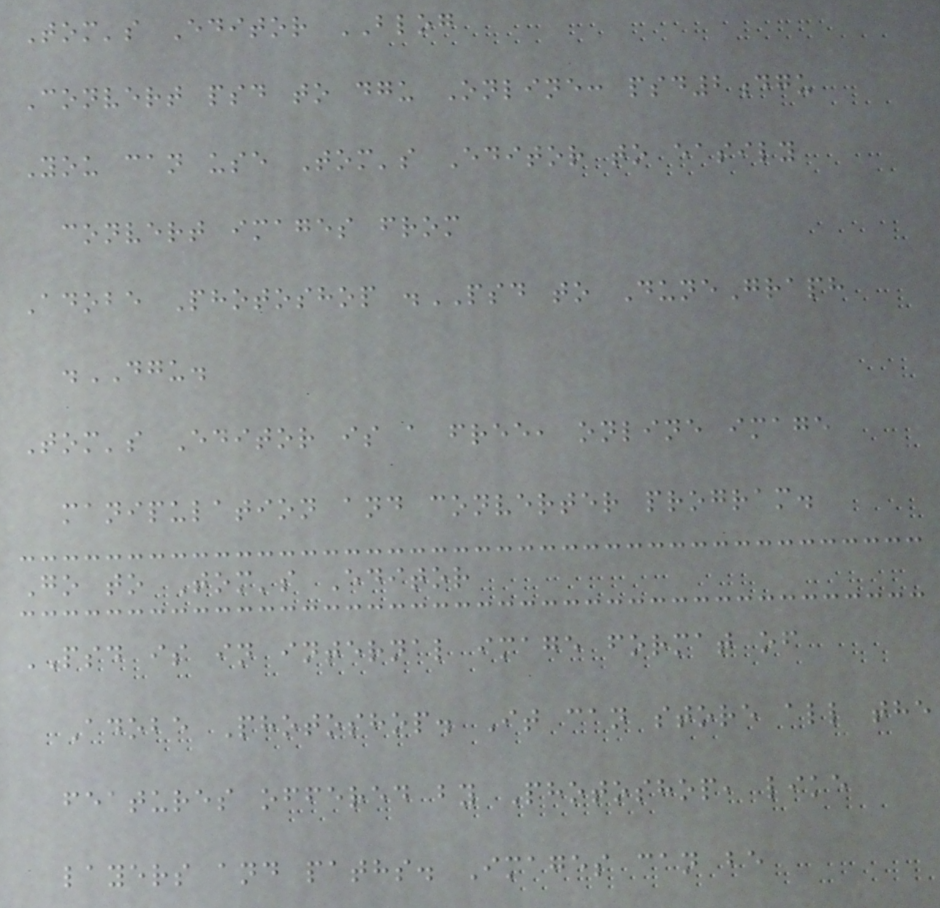Tom's Editor BLOG
Convert psd to dgu Online: psd2dgu
You can use Tom's Editor to easily
convert images from
Adobe Photoshop .PSD to DuneGraph
.DGU.
Tom's Editor is a free, online image
manipulation and converter program.
Go to Tom's Editor
PSD is in internal image format of
Adobe Photoshop. It can store all the
features offered by Photoshop, like
layers and paths. Images can be
